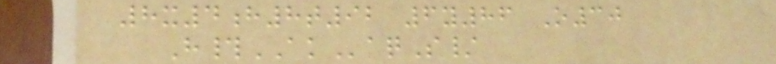8x4h8t92 6y86 O30
H#AKaqS/
